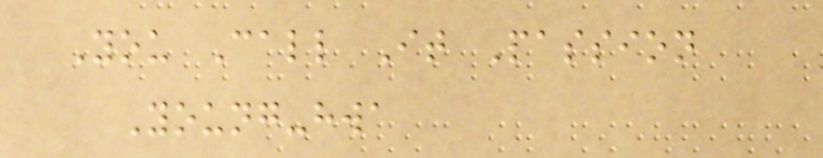You Call It Passion
Young-hwa
